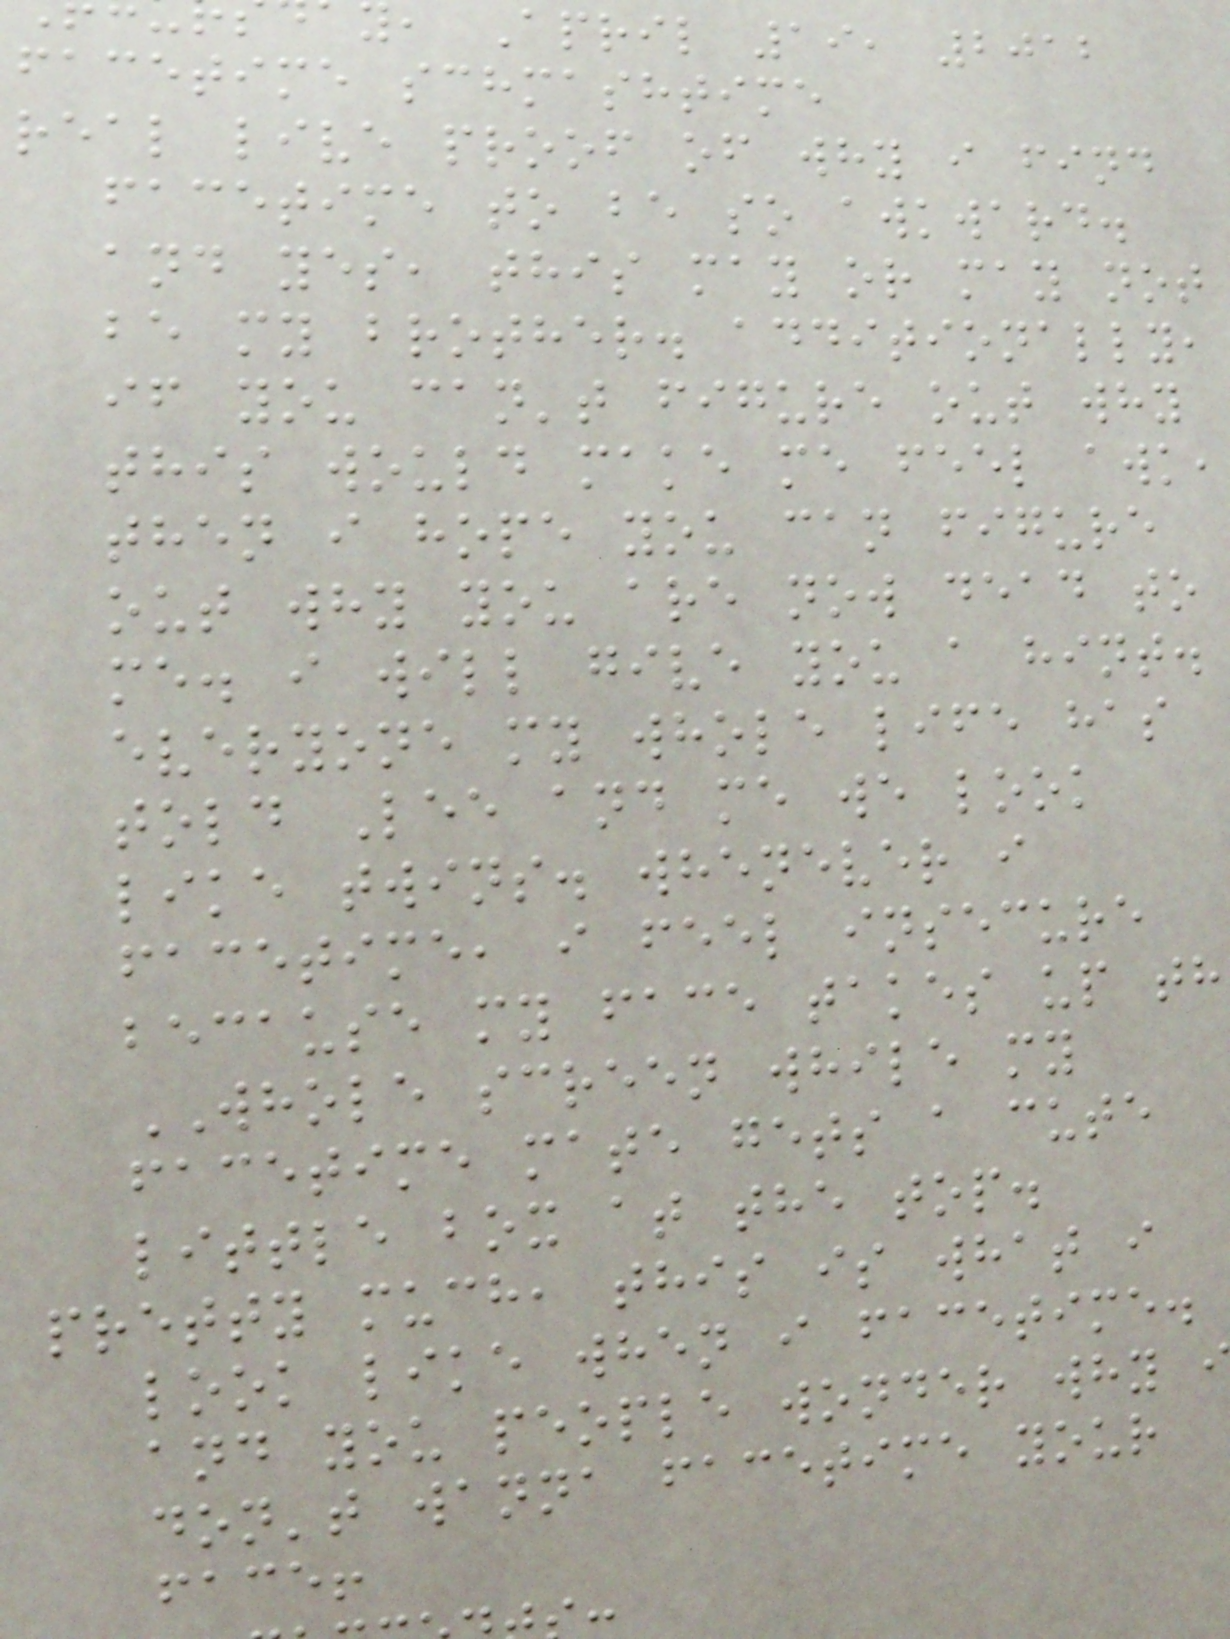, April 19, 2012
facetime schmashtime
real live proof of why i find
facetime to be so awkward.
and yes, this may or may not
be my brother. additionally,
if you can't figure out why
this would make me feel awk,
then i hope you can figure
out why you are now dead to
me. i will give you a hint.
everyone my whole life has
told Lee and me we look
like twins. whenever i
facetime, i feel insecure
because my face takes up th
WHOLE screen while my
facetime mate gets a cute
little box at the top.
pretty much, this is what i
look like when i facetime.
and you people wonder why
don't wanna facetime your
face!
